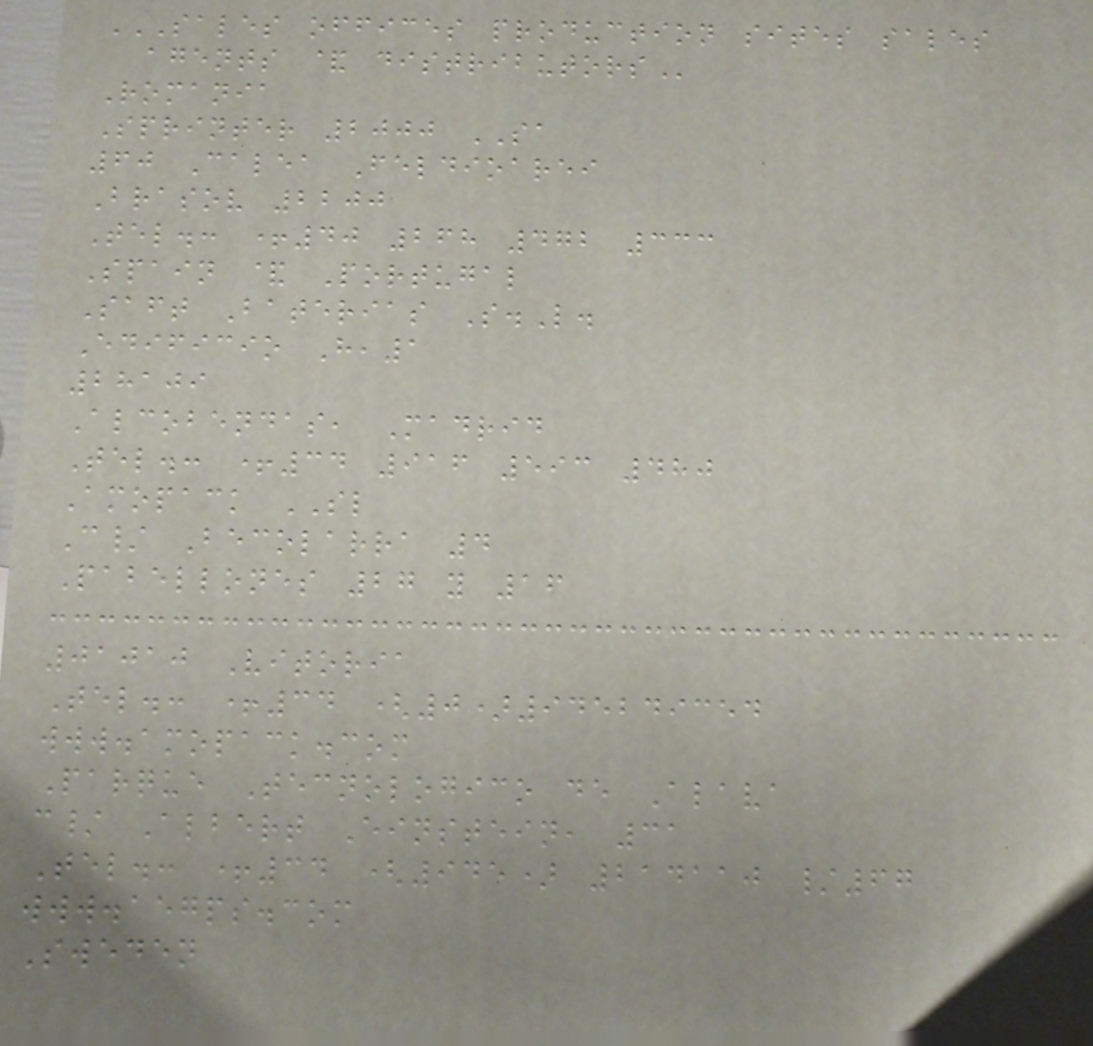SALES OFFICES PRODUCTION SITES SALES
AGENTS & DISTRIBUTORS
Romania
Sprinter 2000 SA
60 Calea Feldioarei
Brasov 2200
Tel.: +40 268 472 333
Spain & Portugal
Saft Baterias S.L.
Edificio H,1
28109
Alcobendas, Madrid
Tel.: +34 916 593 480
Amopack SL
C/ Becolarra 4
Pabellones 27 y 16
01010 Vitoria
Tel.: +34 (0)945249354
www.amopack.com
Parque Tecnologico de Alava
c/ Albert Einstein, 31
Tel.: +34 (945) 214110 /67
www.aegps.com
Sweden
